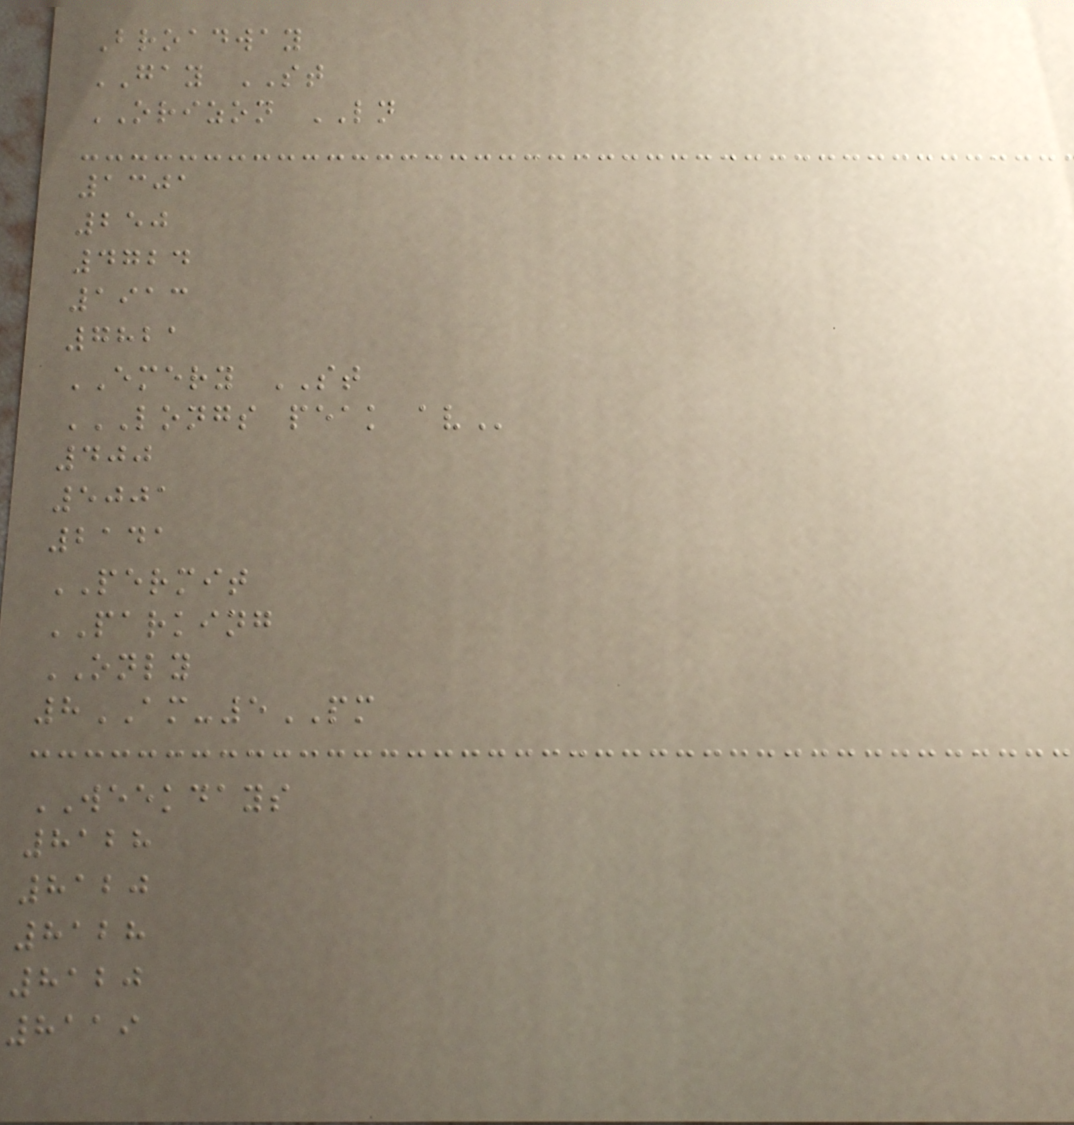Broadway
GAY ST
ORIZON LN
1301
250
4724
1913
7821
EMERY ST
LONGS PEAK AV
400
5001
2141
PERMIT
PARKING
ONLY
8AM-5PM
WEEKDAYS
8128
8120
8128
8120
8119
